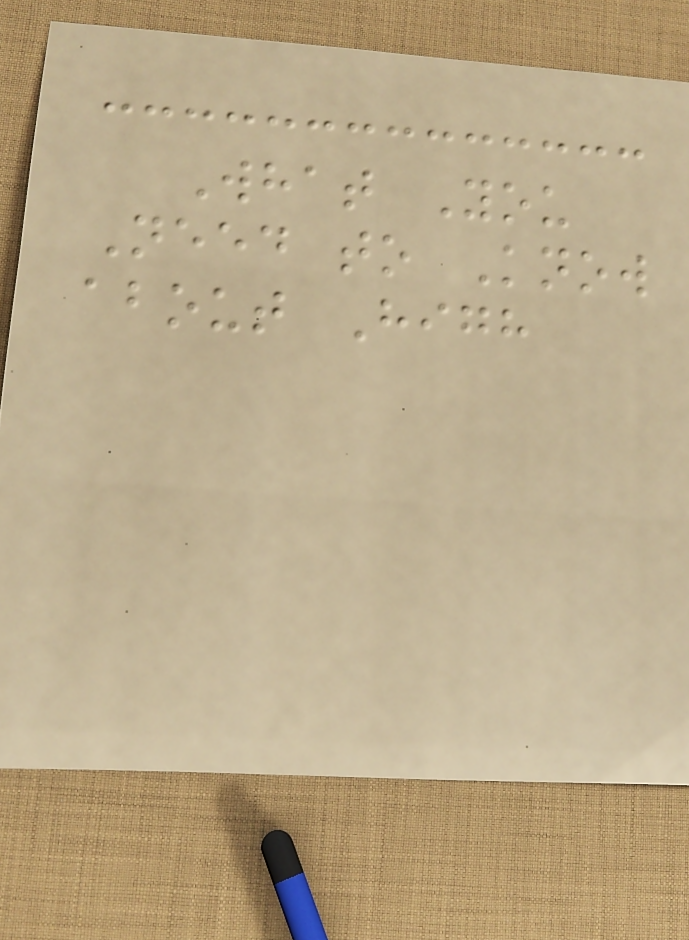What You
Need to Know
about High
